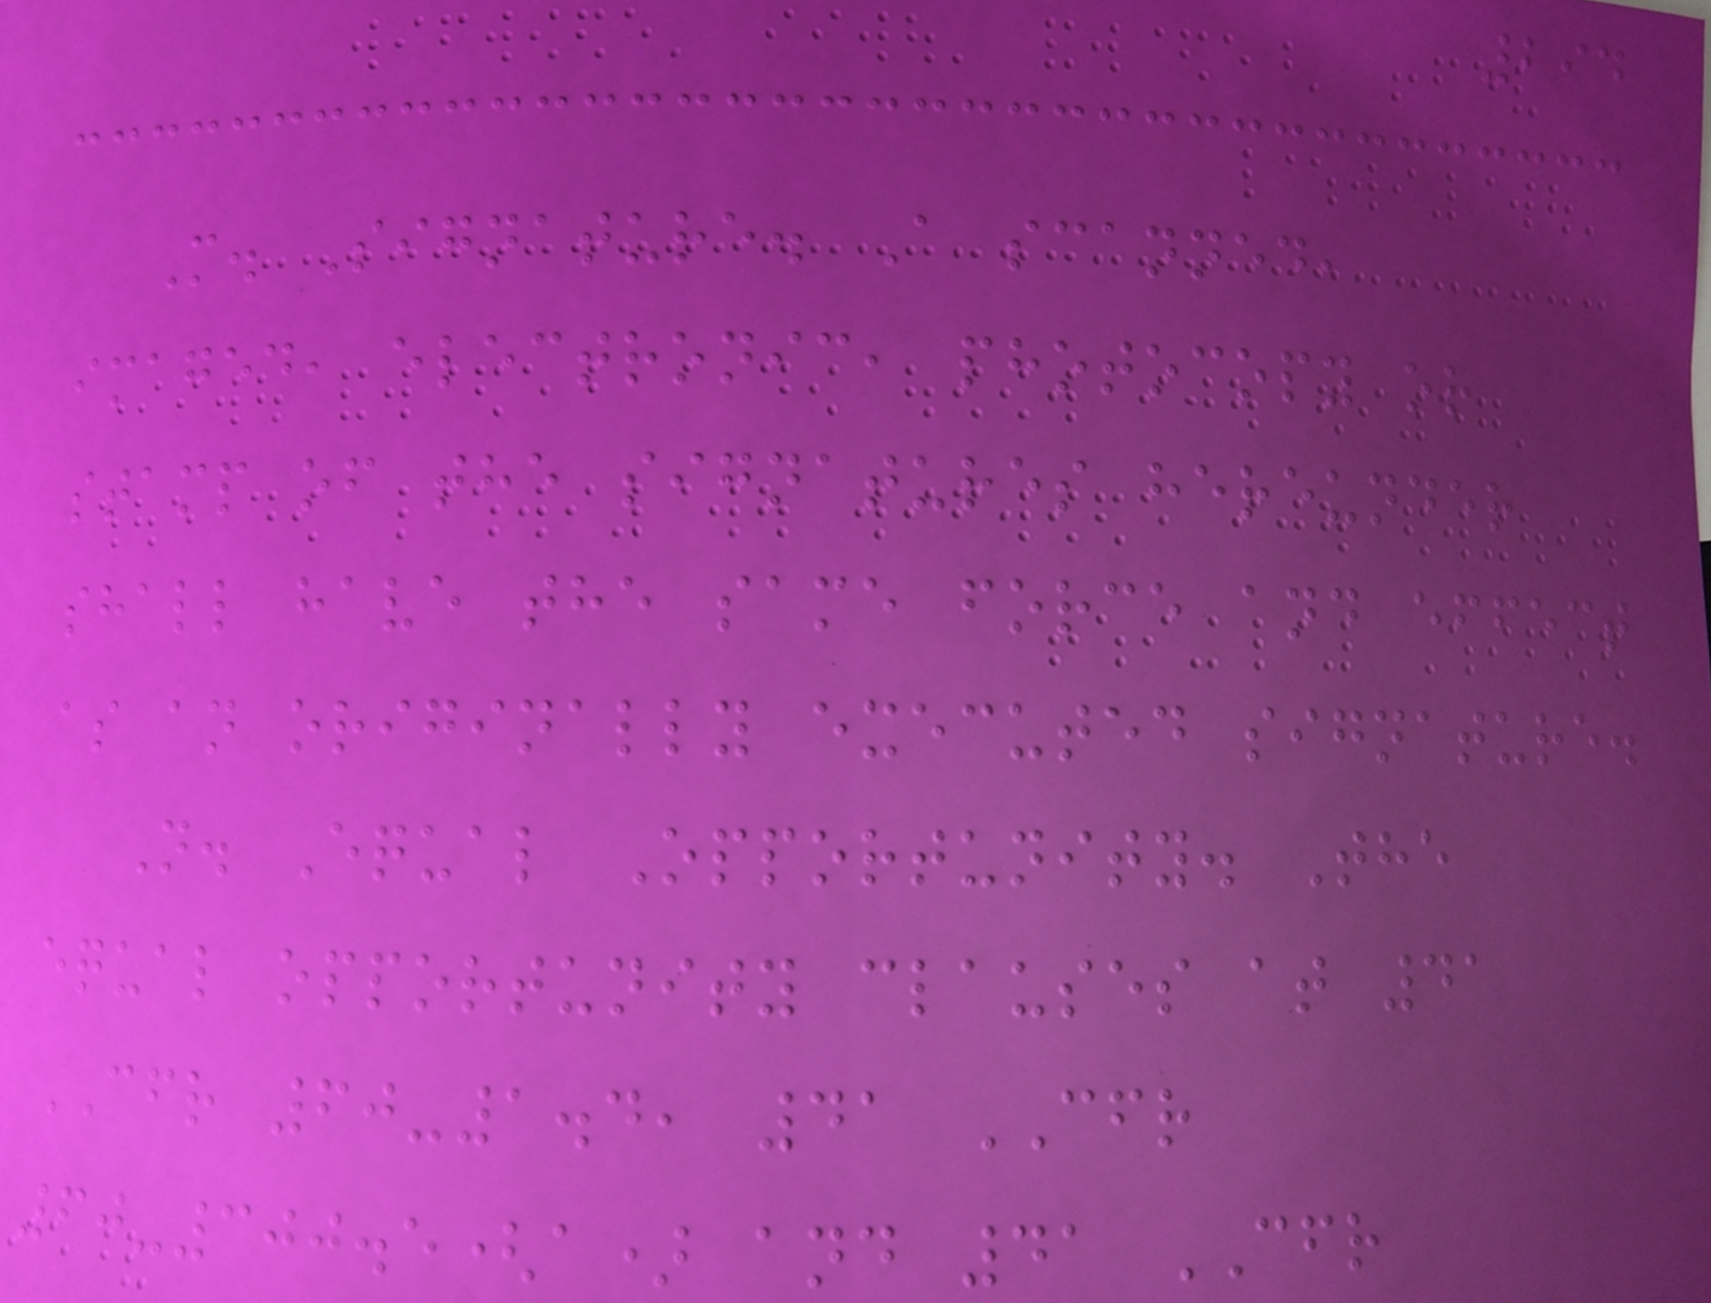294
M. Signature. A scanned,
imaged, electronic, photocopy or
stamp of the signatures hereunder
shall have the same force and effect
as an originally executed signature.
N. Equal Opportunity. The
equal opportunity clauses at 41
CFR 60-1.4, 41 CFR
60-300.5(a) and 41 CFR
